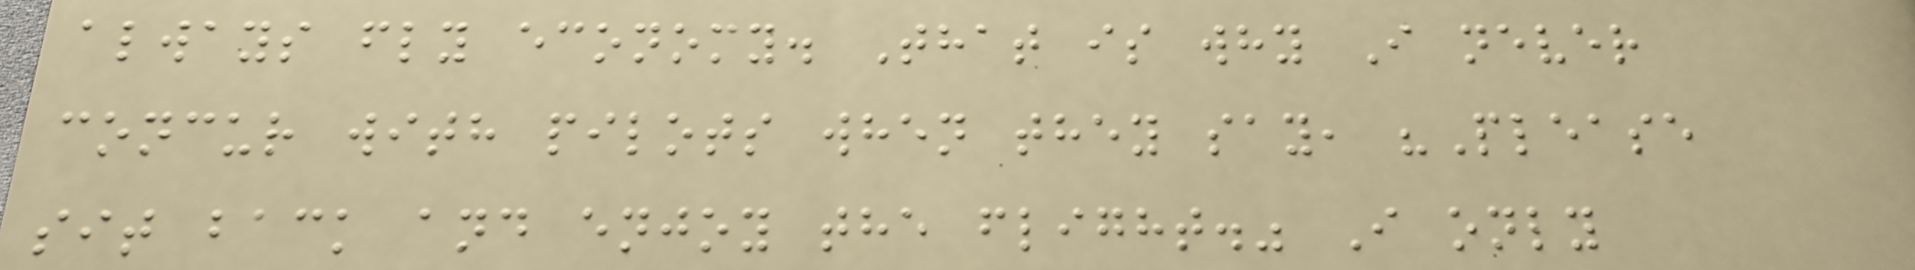always fly economy. That is why I never
concur with pilots when they say, "Please
sit back and enjoy the flight." I only
